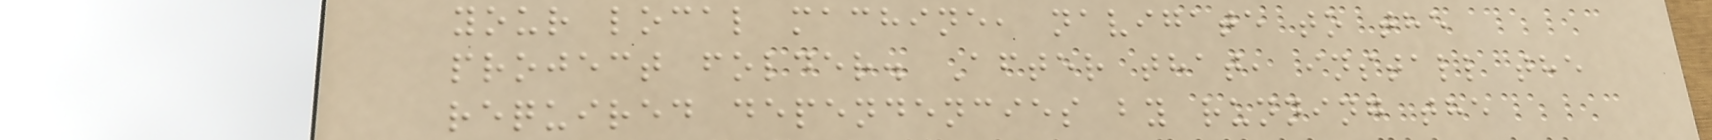your local machine, navigate to the
project folder. After that, install the
required dependencies by running the
